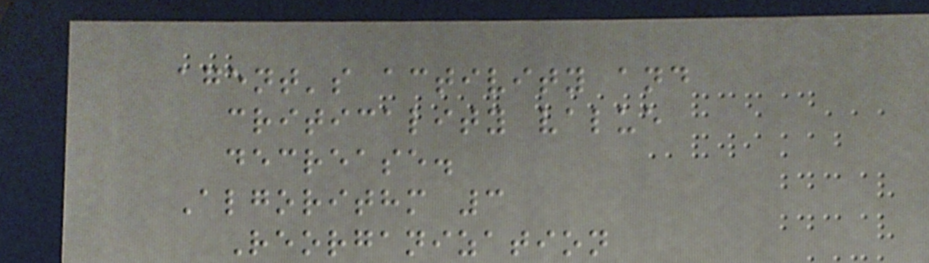agent's activity and
criticality value
decrease.
Algorithm 3
Reorganization
